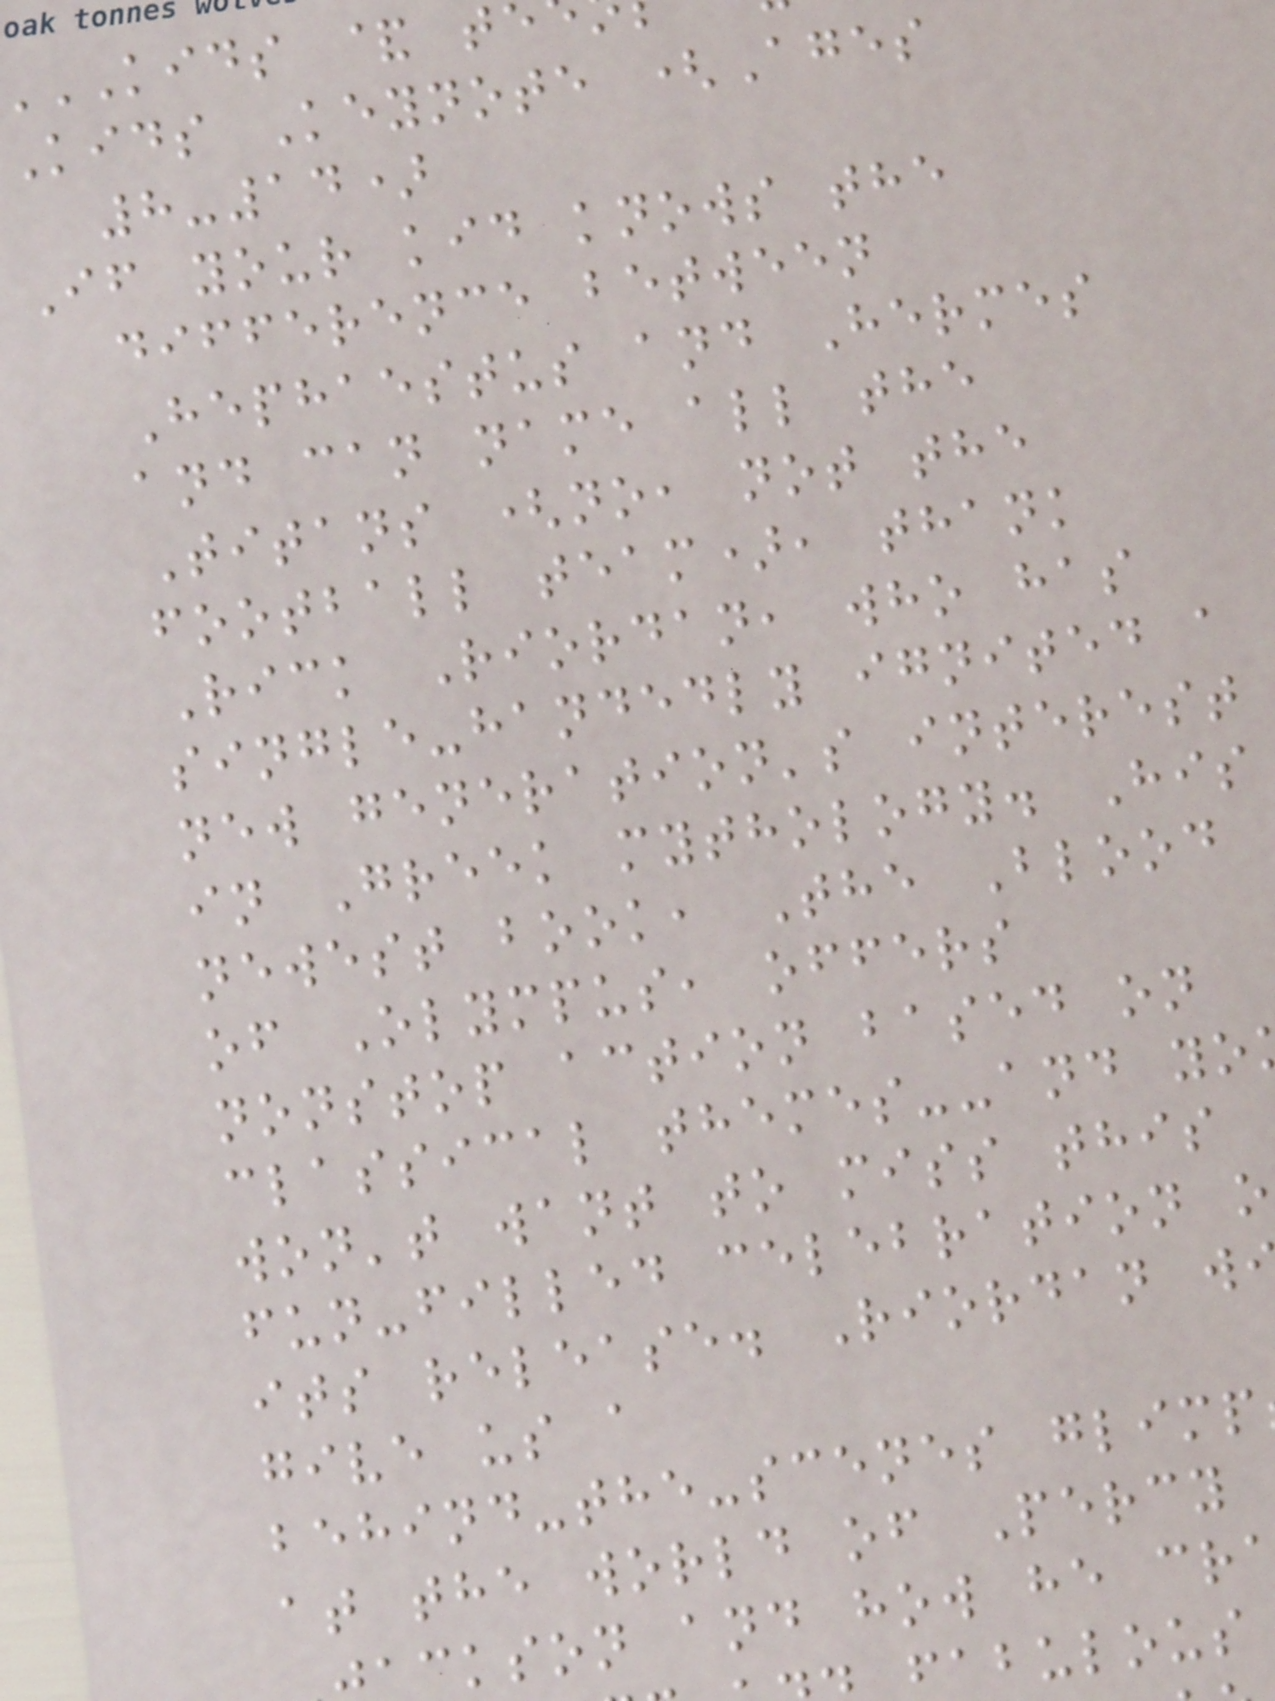KIDS &
Kids Keynote (Ages
8-14)
If your kid knows the
difference between
Hephaestus and Hermes
and can name all the
Titans (no, not the
football team), thank
Rick Riordan, who has
single-handedly ignited a
new generation's interest
in Greek mythology. His
newest book, The Blood
of Olympus, offers
nonstop action based on
classical themes--and yo
won't want to miss this
fun-filled celebration o
its release. Riordan w
give us a
behind-the-scenes glimp
at the world of Percy
ckson and how he cr
fabulous
